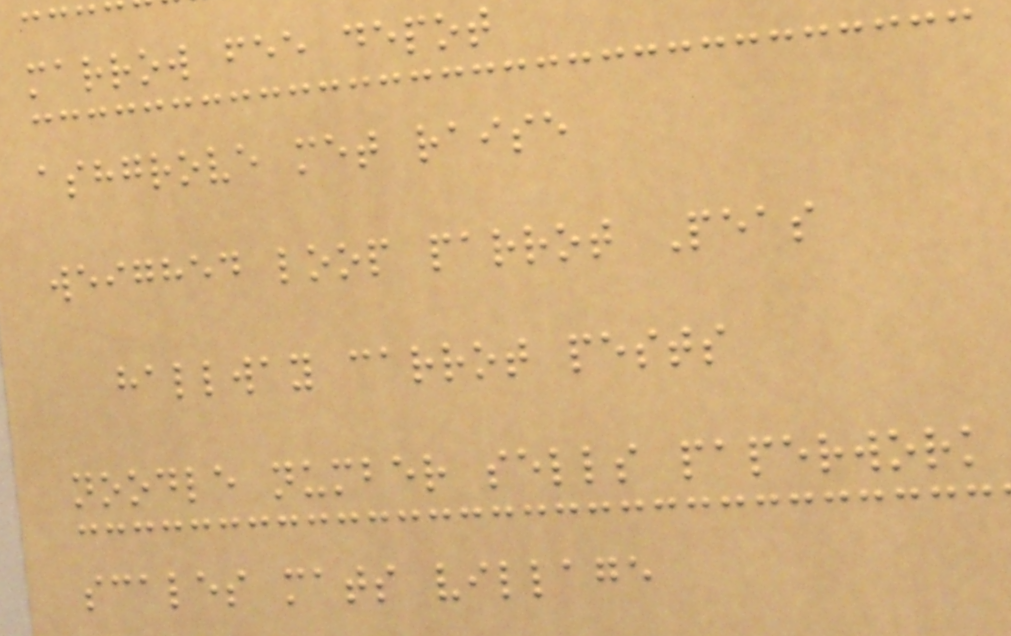marrow fee depot
ashgrove met raise
weighed loop parrot Peas
hallway carrot pests
noodle number sells paperwork
scales mats village
